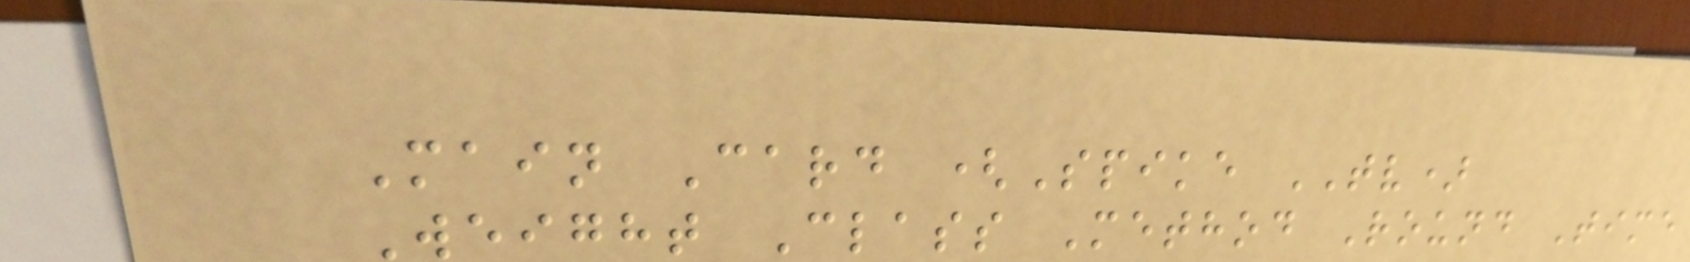Main Card (Spike TV)
Weight Class Method Round Time
